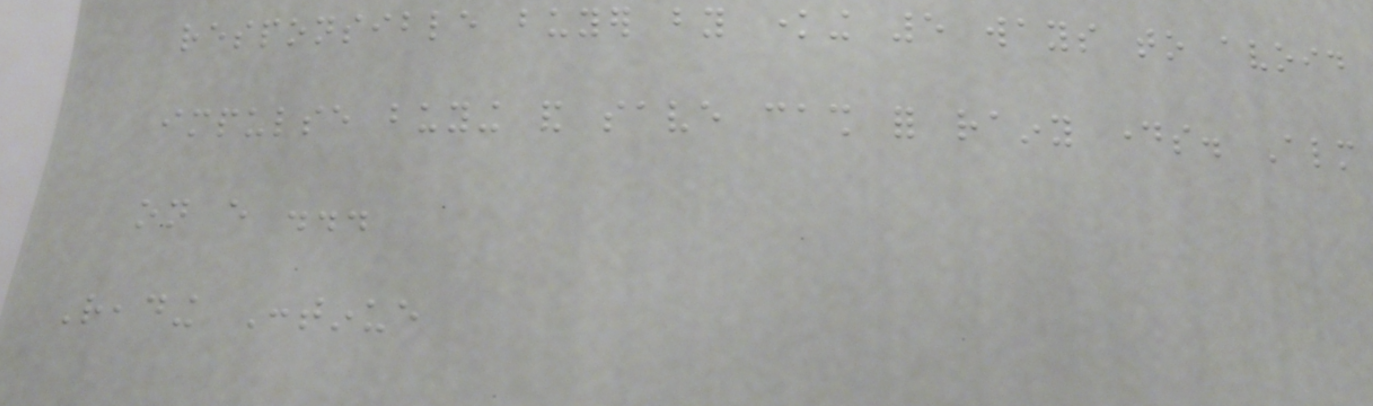responsible buyer by knowing 5 ways to avoid
impulse buying and save cash for rainy days. Almost
on every ...
Reading Continue
